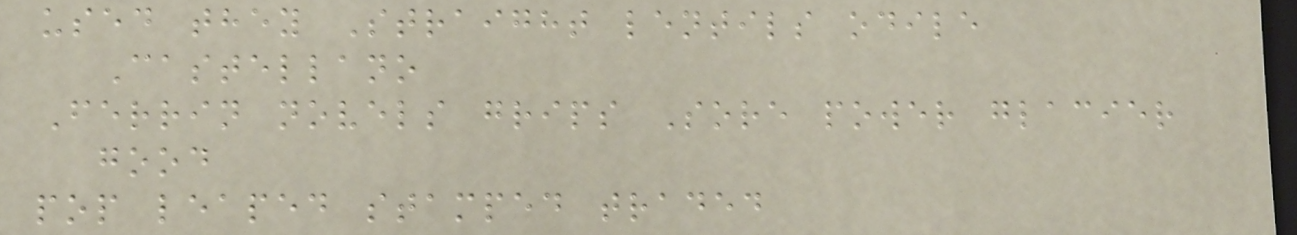used they Straight lentils odile
Castellano
Ferrin novels grips Sore power glacier
good
pop leaped stamped traded
